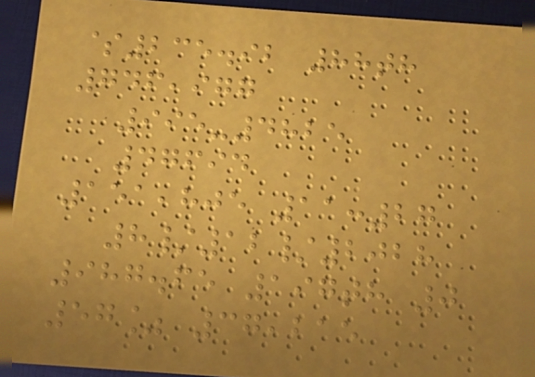$235.92 88th
746,977
995-4825
47694
151,805 11:27
8/12/2028
987.65 197th 0
57% 37,215
